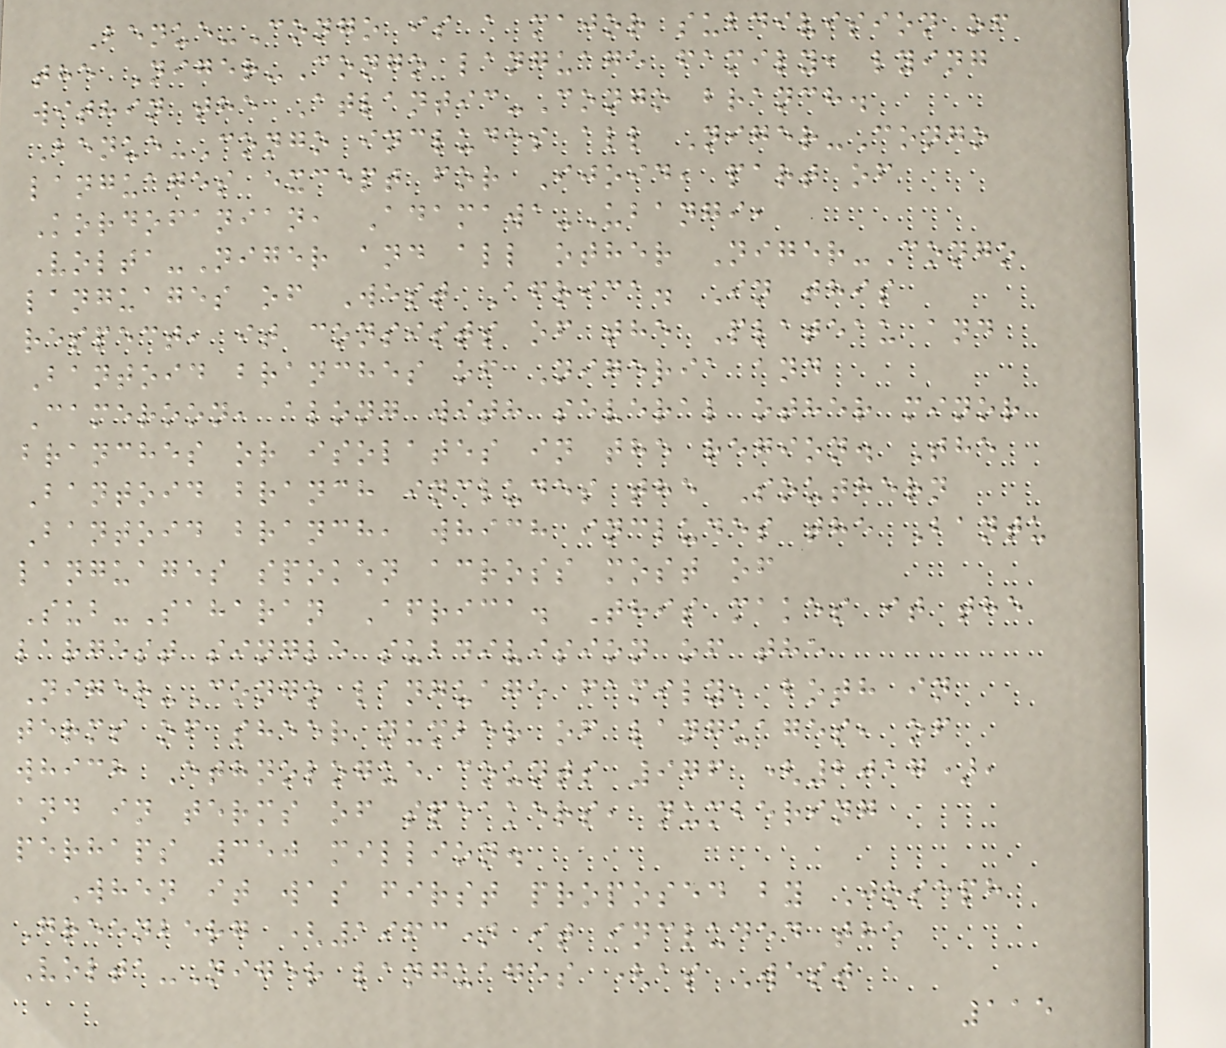Benue-Congo is a major subdivision of
the Niger-Congo language family, lying
within the Atlantic-Congo branch.
Benue-Congo includes all Niger-Congo
languages except for Ijoid, part of
Kordofanian, Adamawa-Ubangi,
Volta-Niger and all other Niger-Congo
languages of West Africa. In this
respect, it consists of the Plateau and
Bantoid branches of Nigeria and
Cameroon, along with several other minor
branches or isolates in the region. The
Bantoid branch includes the Southern
Bantoid branch, which includes the Bantu
languages spoken across most of
Sub-Saharan Africa. This makes it the
largest single subdivision of the
Niger-Congo language family, both in
terms of sheer number of languages, of
which Ethnologue counts 976 (2017),
and in terms of speakers, numbering
perhaps 350 million.
When it was first proposed by Joseph
Greenberg (1963) it included the
Volta-Niger languages (as West
115
